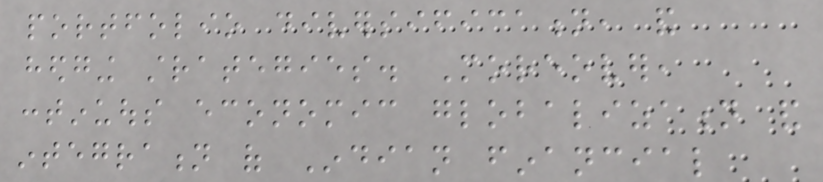portfolio diversification, and
hedging strategies. Moreover,
continuous economic globalization and
integration of Indian financial
